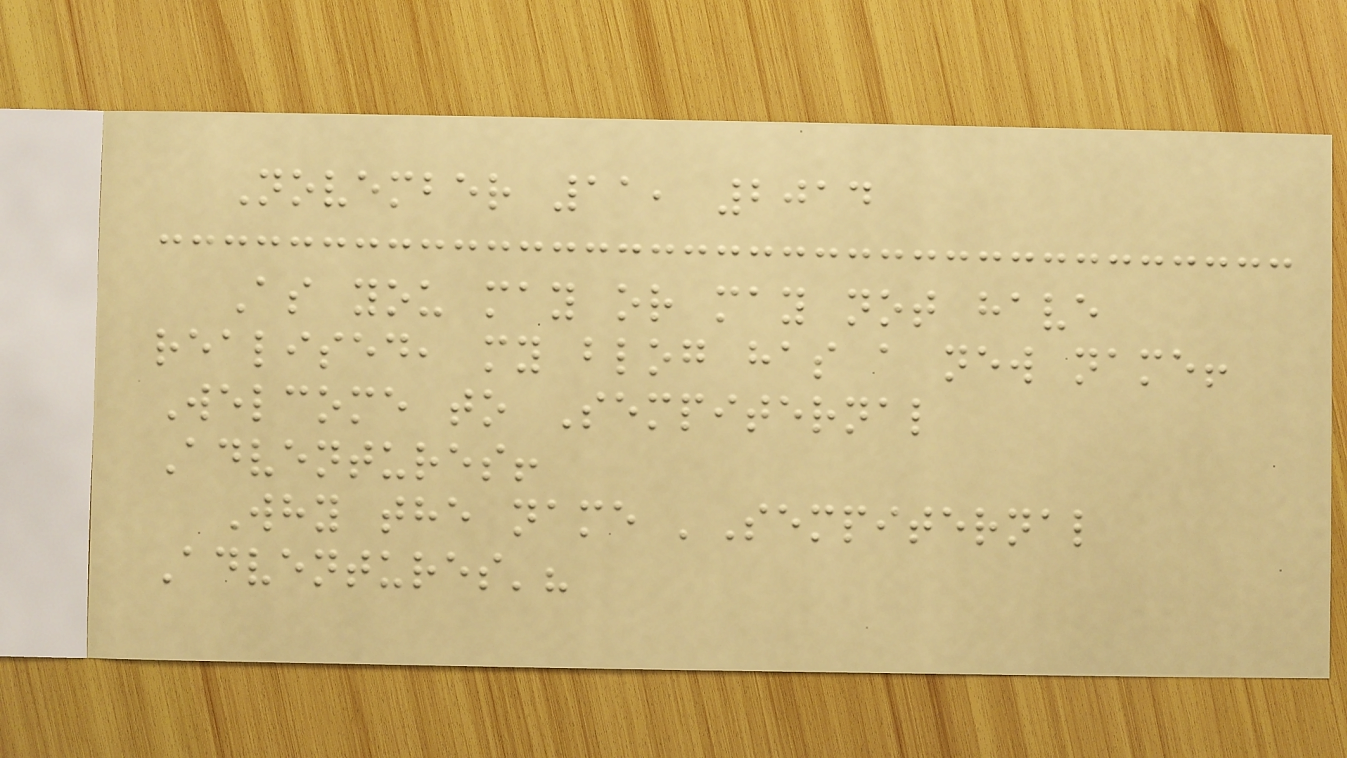November 11, 2014
As you may or may not have
realised, my blog has a new name!
Welcome to Sempiternal
Adventures!
Why the name 'Sempiternal
Adventures'?
